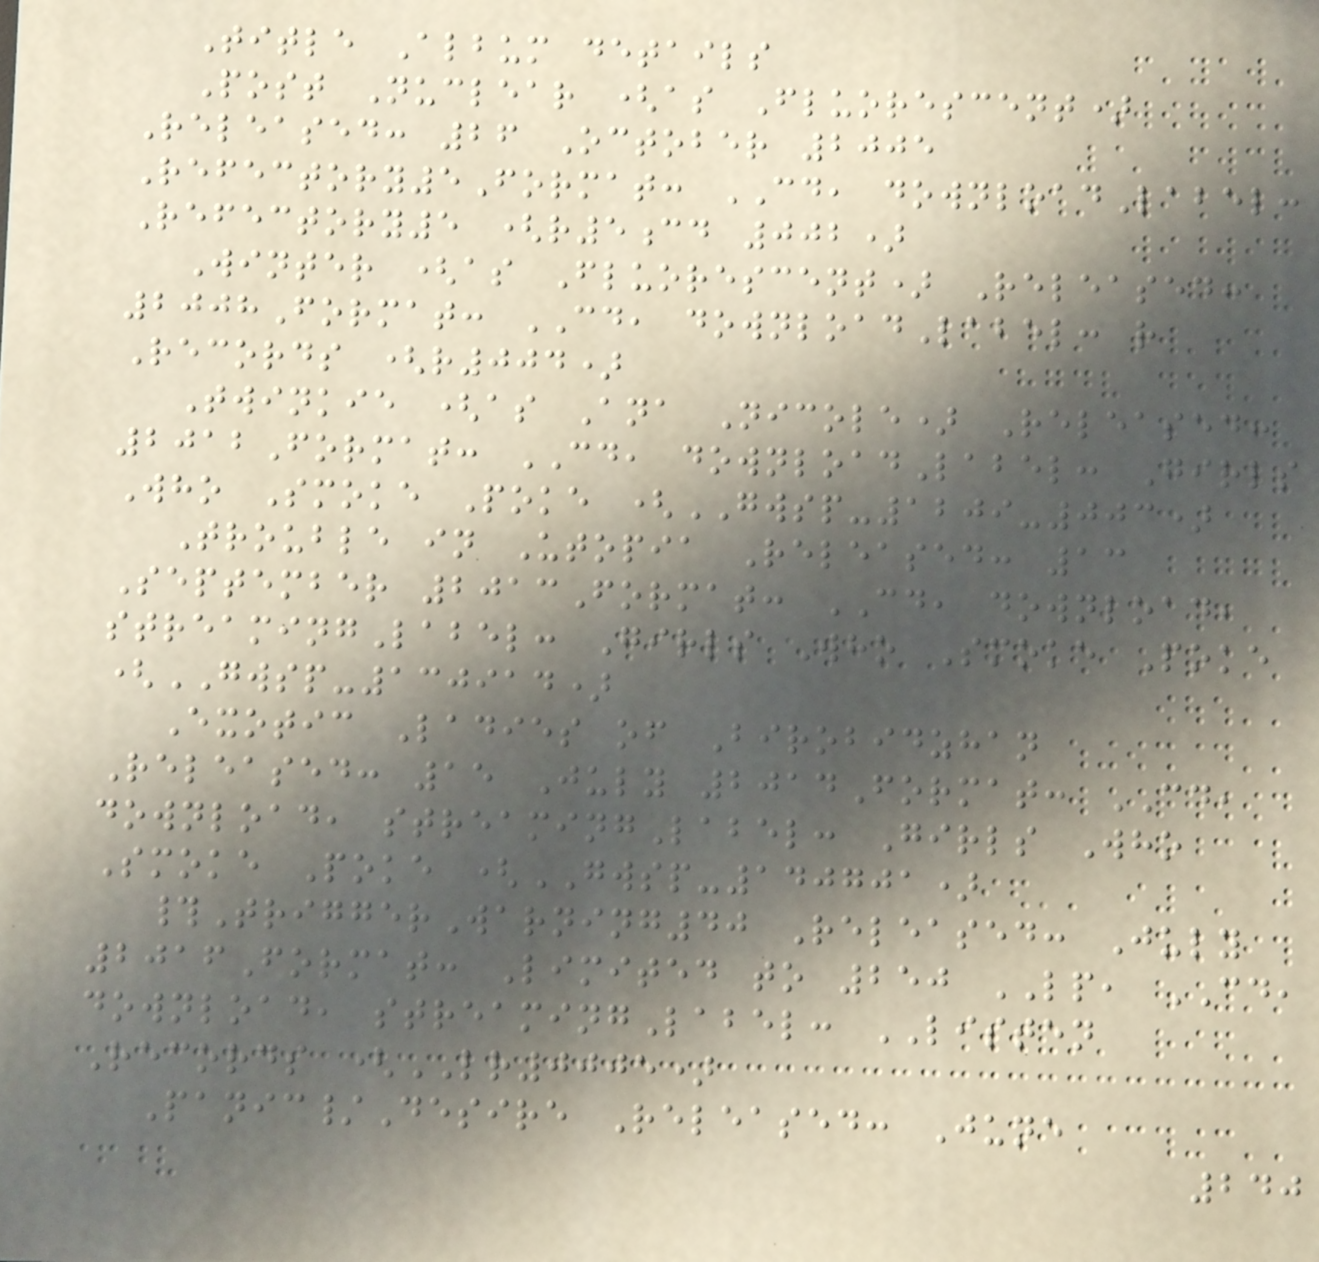Title Album details
Post Nuclear (as Fluorescent)
Released: 26 October 2005
Refectory5Format: CD, downloadLabel:
Refectory5 (r5cd 002)
Winter (as Fluorescent) Released:
2008Format: CD, downloadLabel: r
Records (r004)
Twinkie (as Ana Nicole) Released:
2012Format: CD, downloadLabel: Girls
Who Smoke Poke (GWSP-1209-003)
Trouble in Utopia Released: 13
September 2013Format: CD, download,
streamingLabel: Girls Who Smoke Poke
(GWSP-130914)
Exotic Ladies of Birobidzhan
Released: 15 July 2014Format: CD,
download, streamingLabel: Girls Who
Smoke Poke (GWSP-140701)
#TriggerWarning40 Released: July
2016Format: Limited to 250 LP, CD,
download, streamingLabel: LISTEN
Records (LR0005)
Panic/Desire Released: June
240
